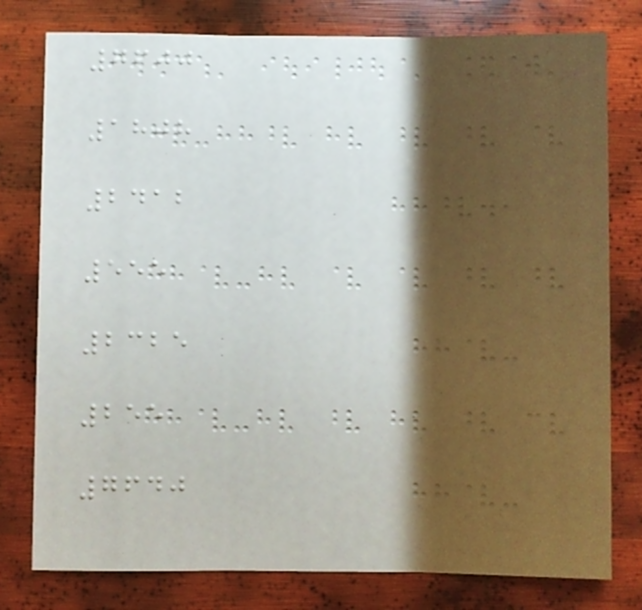7600
1808
2412
555
2325
255
7640
